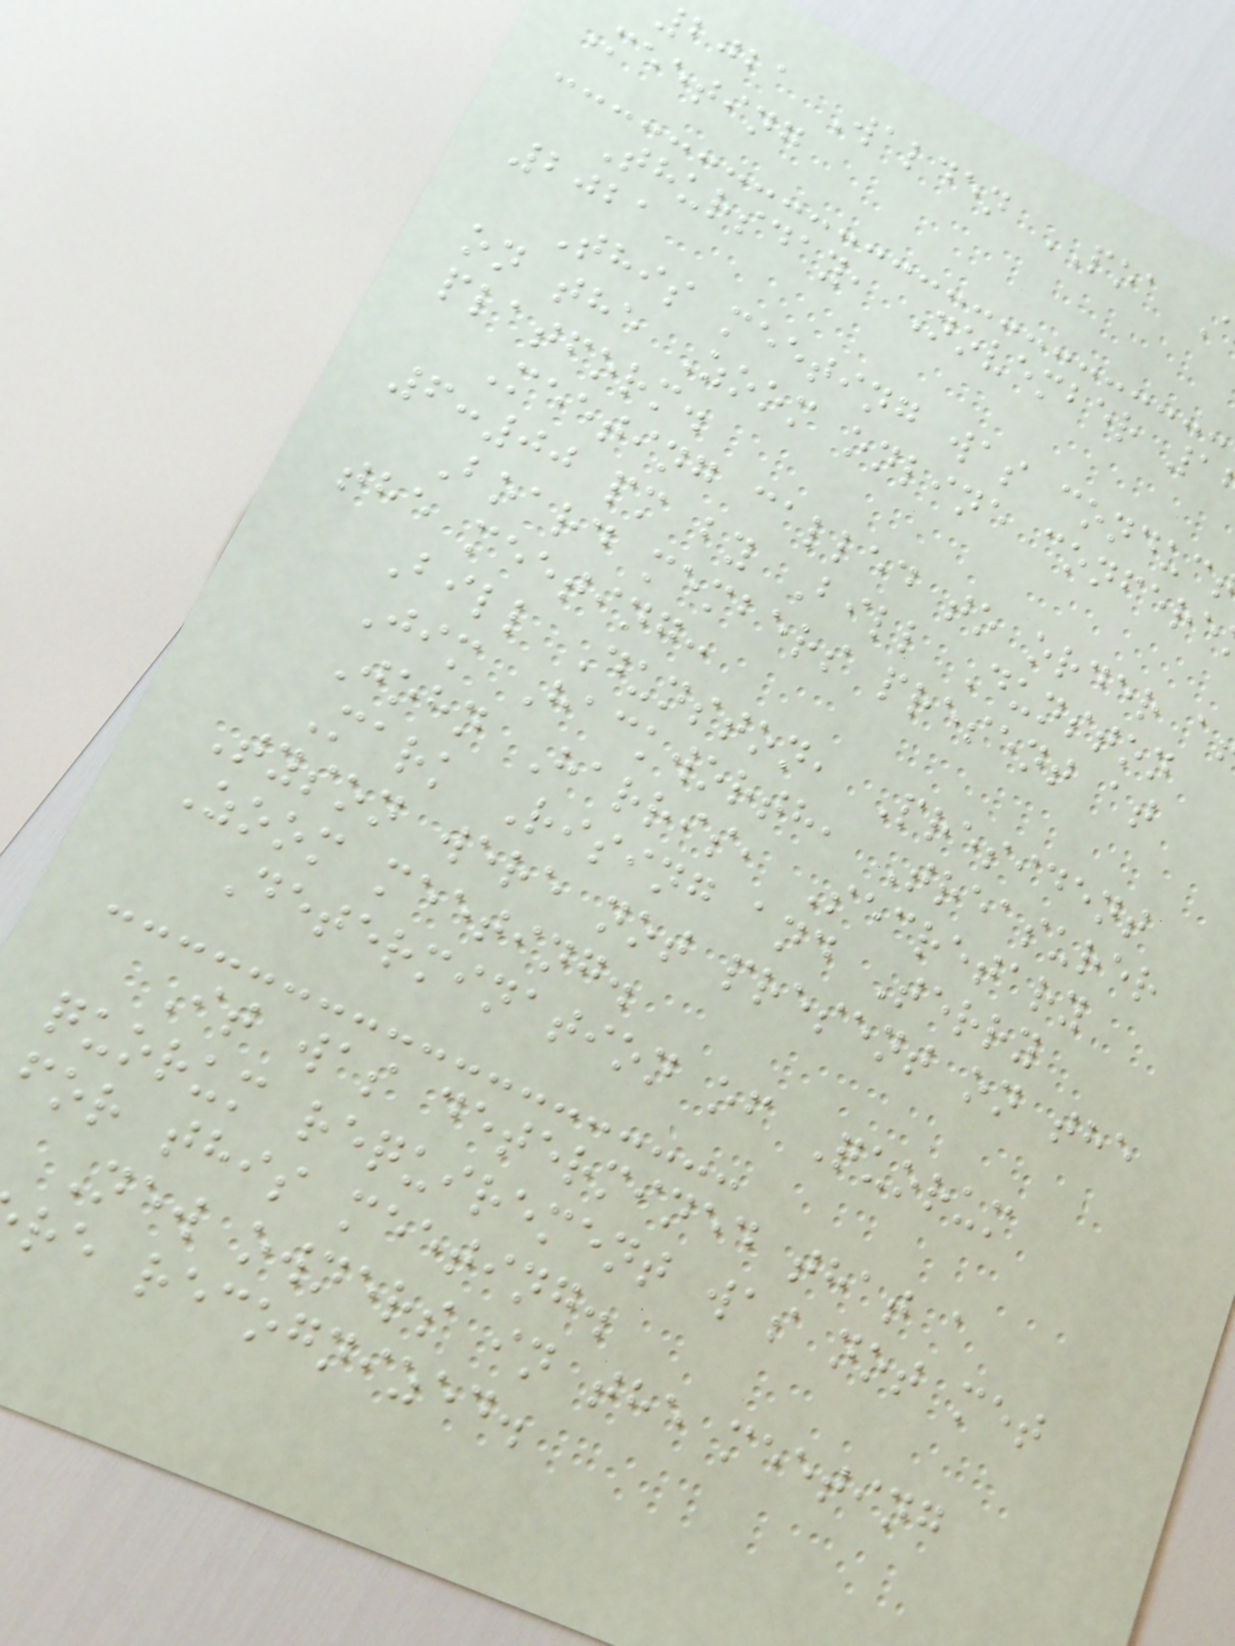bjba Walden POA
Meeting
Thursday, November 1
2021
This meeting was conduc
on the Zoom online confere
platform.
Meeting called to order a
6:00 pm by Bill Dunston
Board members present at
the meeting:
Bill Dunston, President
Jim Hackworth, Treasurer
John Harris, Secretary
Mark Rising and Terry
Tyson were not present on the
Zoom meeting.
Determination of Quorum
It was determined that a
quorum requirement was not met
for this meeting.
New owners in the meeting
re recognized.
